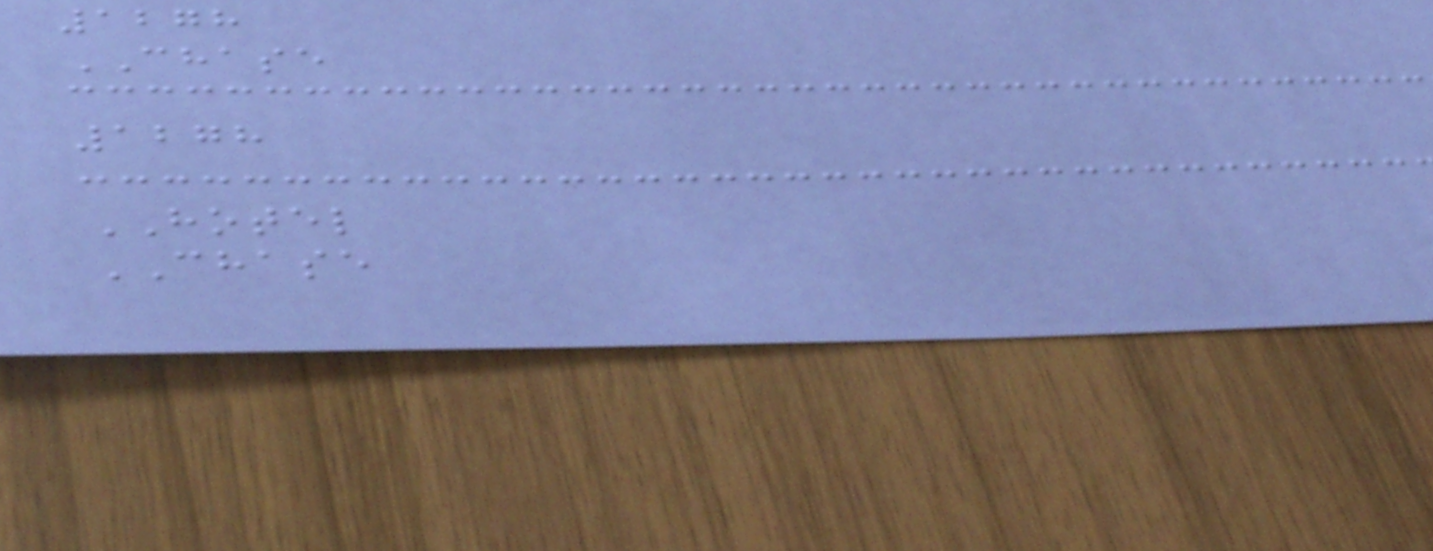1278
CHASE
1278
HOTEL
CHASE
